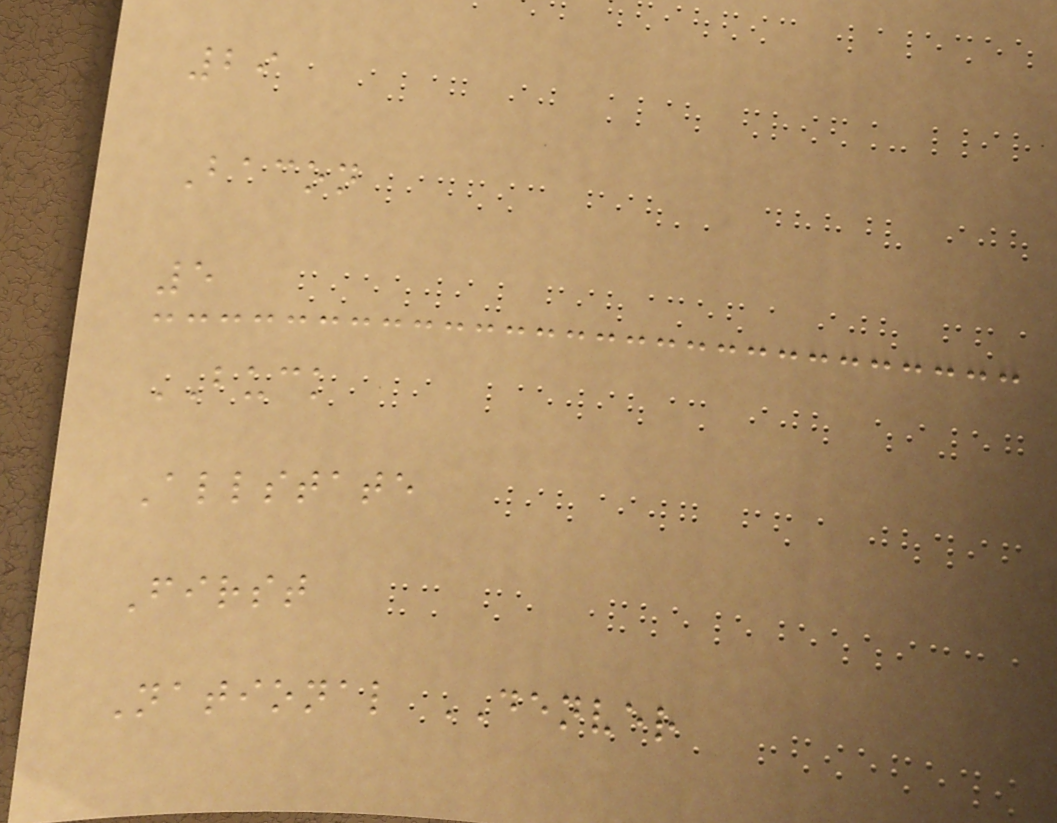29
Bacon
5
BUCK
Allstate
First
National DENVER
